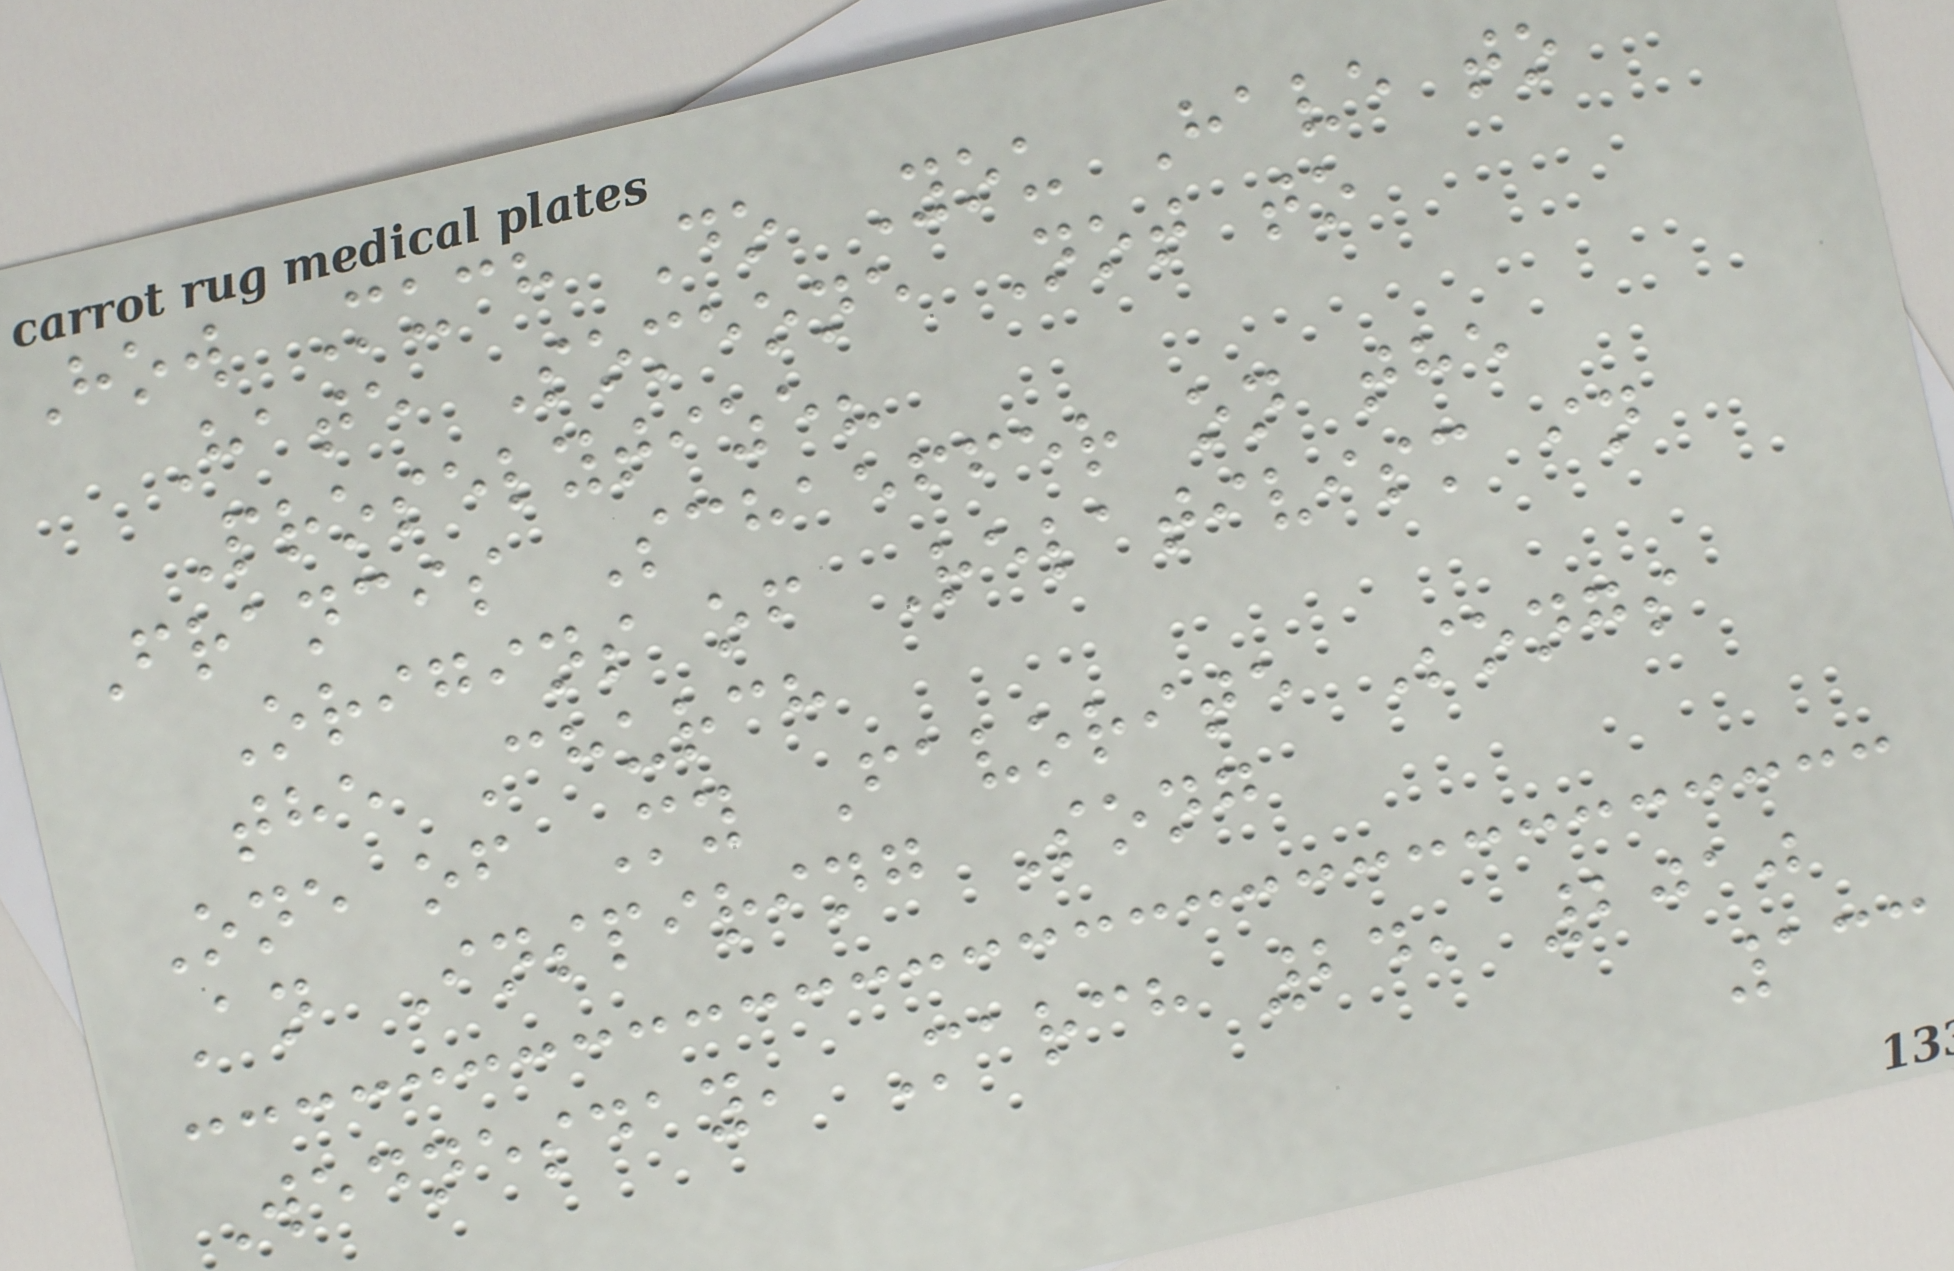How Much Do You Have to
Hate Someone Not to
Proselytize?
Francis Schaeffer on the
Origins of Relativism in
the Church
One of My Favorite Songs
An Inspiring Song
Wednesday, March 24, 2010
133
